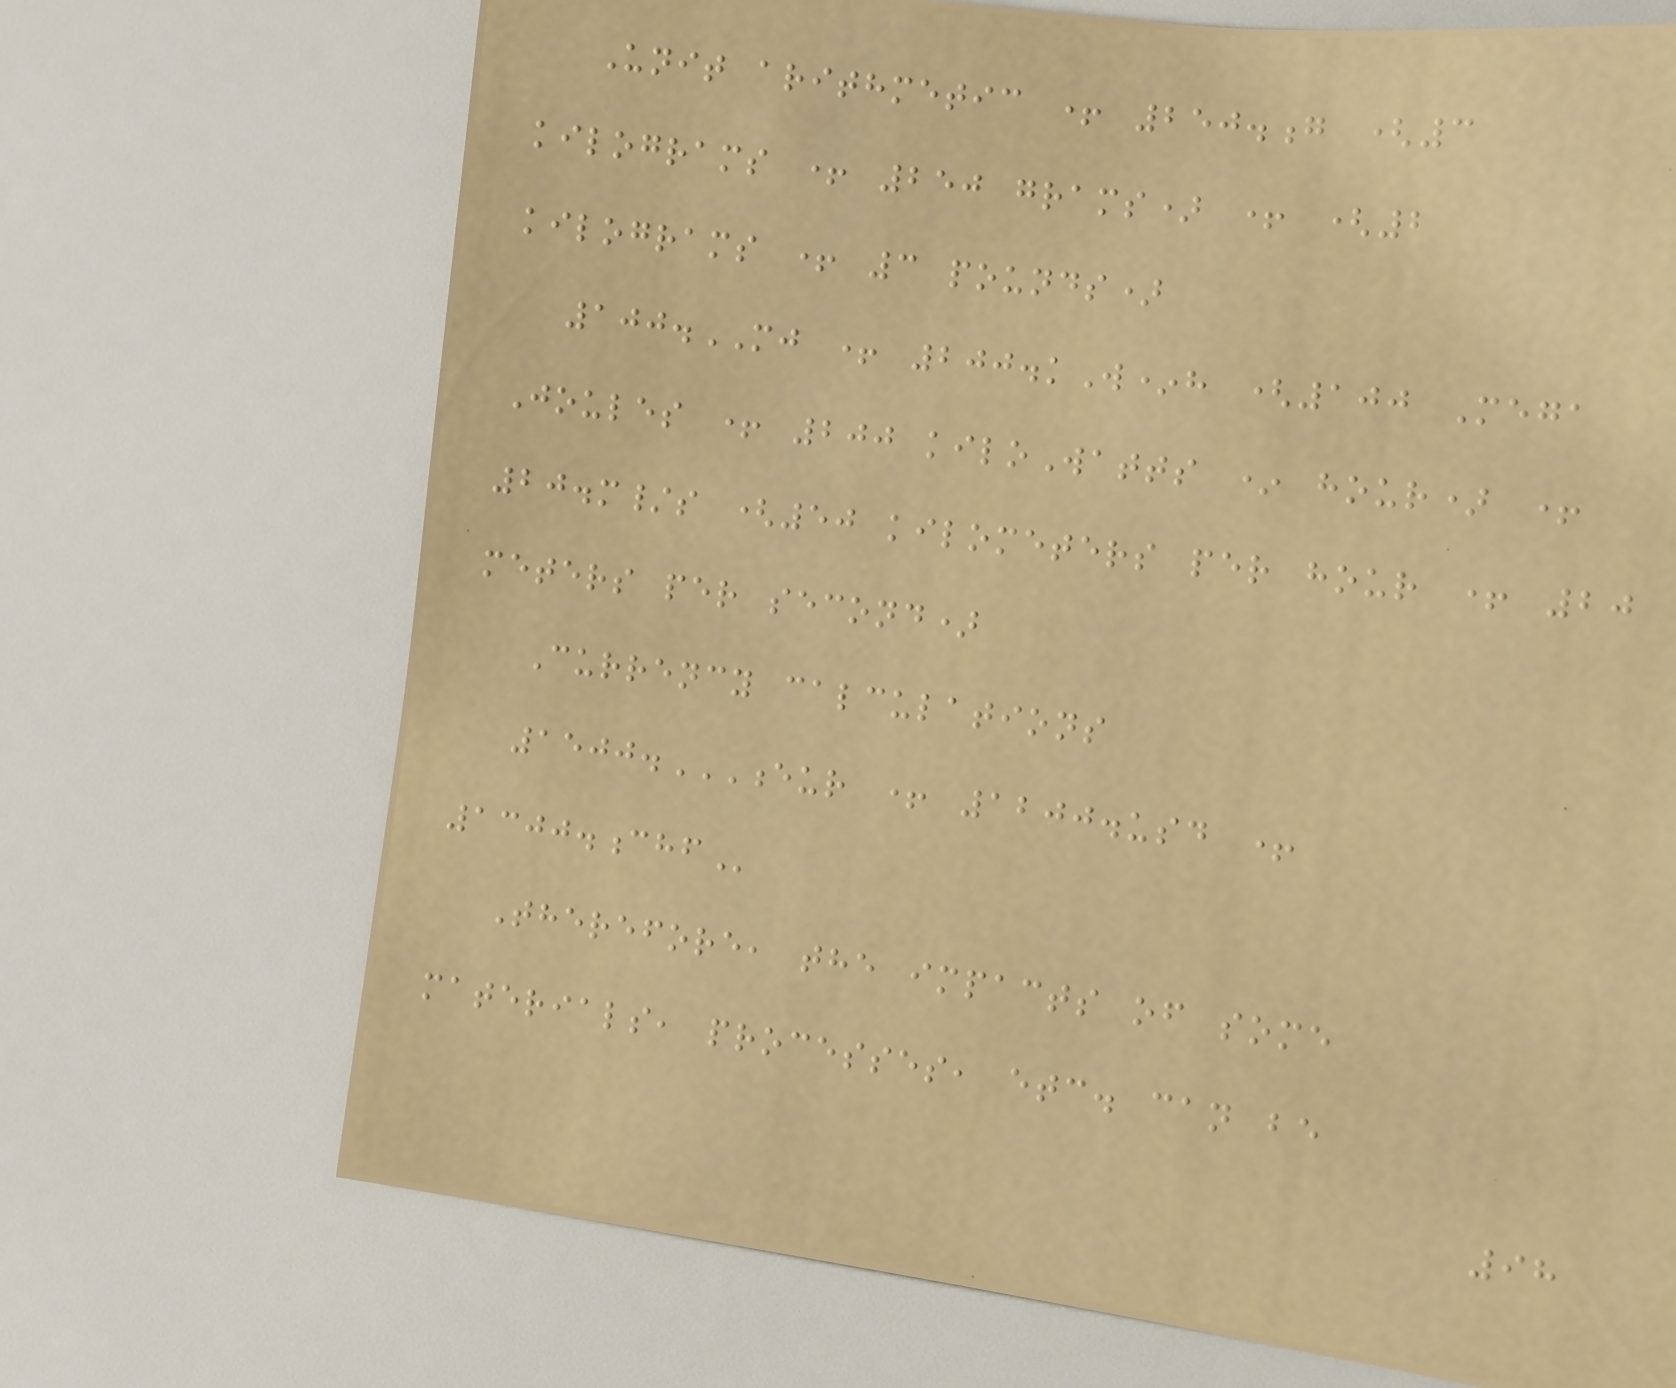Unit arithmetic + 250.g (3
kilograms + 250 grams) + (2
kilograms + 3 pounds)
100.MJ + 200.kW*h (100 Mega
Joules + 200 kiloWatts * hour) +
20.m/s (50 kilometers per hour + 20
meters per second)
Currency calculations
1500.EUR + 1200.USD +
1300.CHF
Therefore, the impacts of some
materials, processes, etc. can be
98
